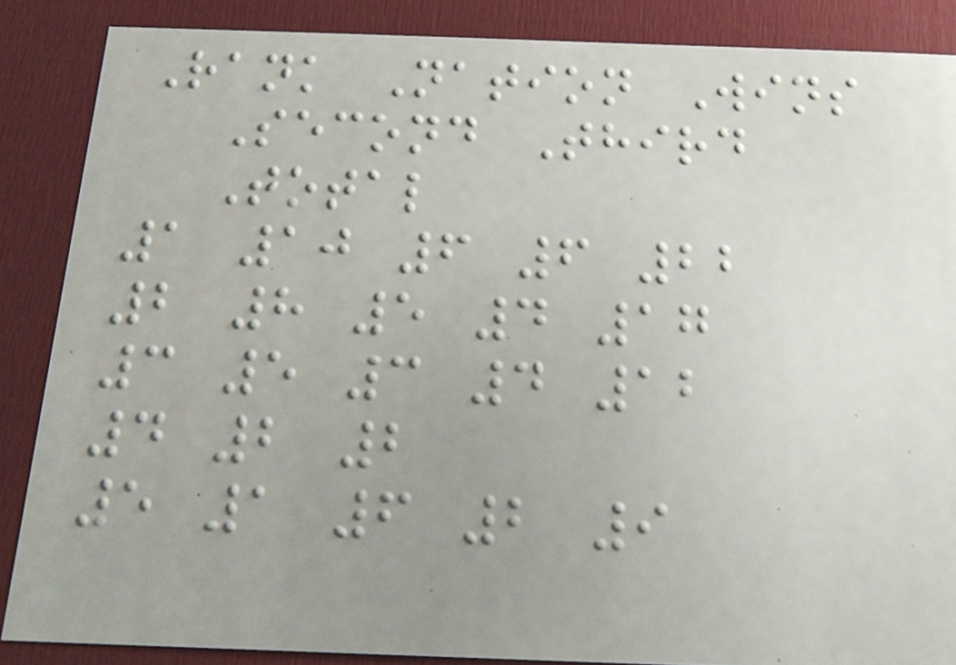Rank Nation Wins
Second Third
Total
1 10 6 6 22
2 8 5 4 17
3 5 3 4 12
4 2 2
5 1 6 2 9
